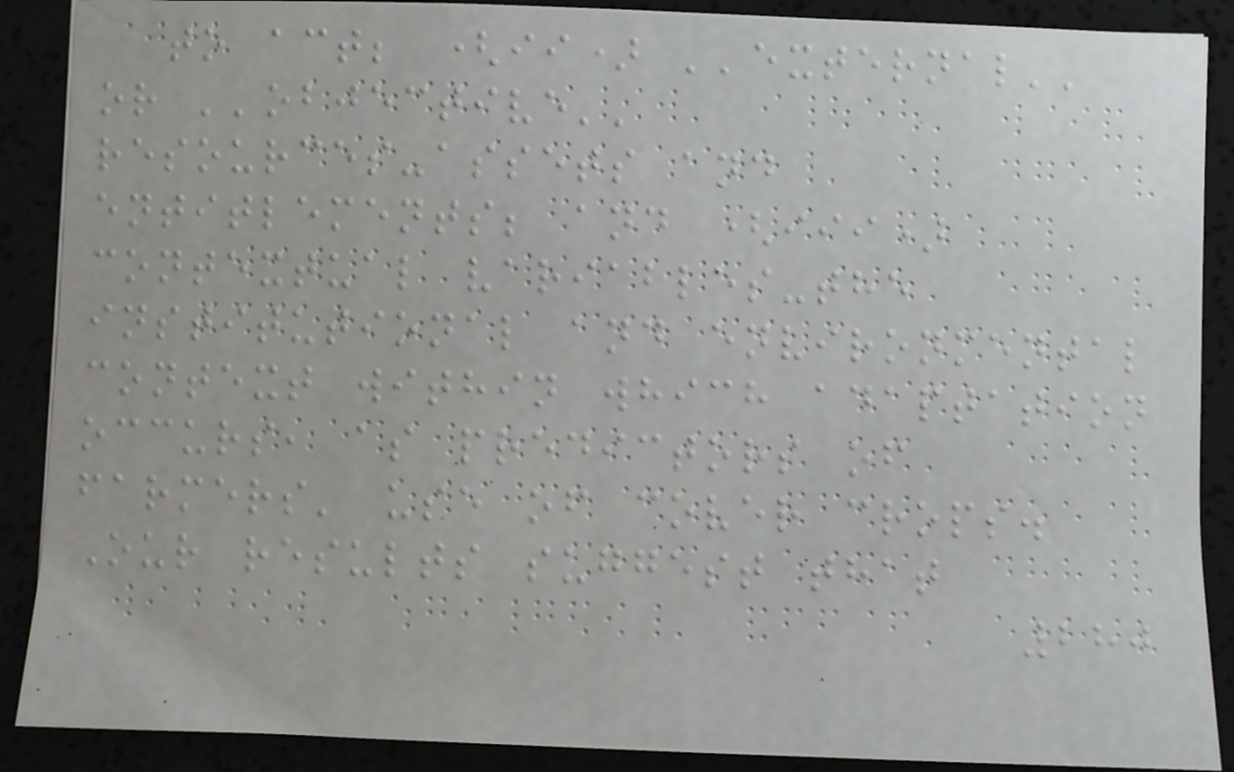to act; (ii) ''external''
or ''objective''
resources-assets and
entitlements; and (iii)
contextual variables-the
institutional and environmental
context within which adaptation
occurs, as predictors of
farmers' use of cover crops.
Our results suggest that
280
